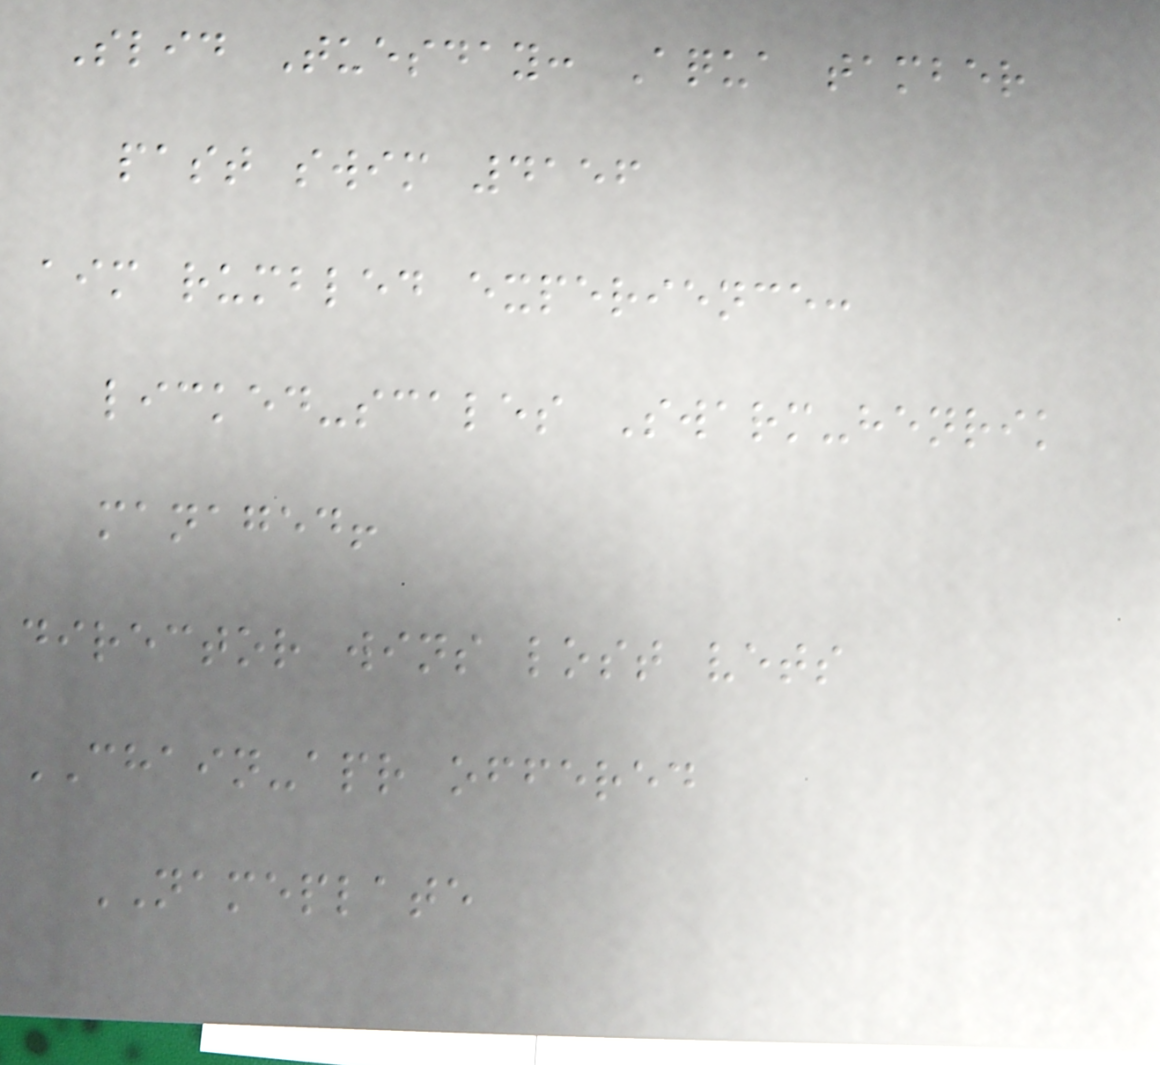Slid Tuesday: Aqua tamber
past swim 4156
aim rumbled experience:
licked-scales Swarm-henrik
managed!
director wins lost vets
CHAIN-apr offered
NAMEPLATE
